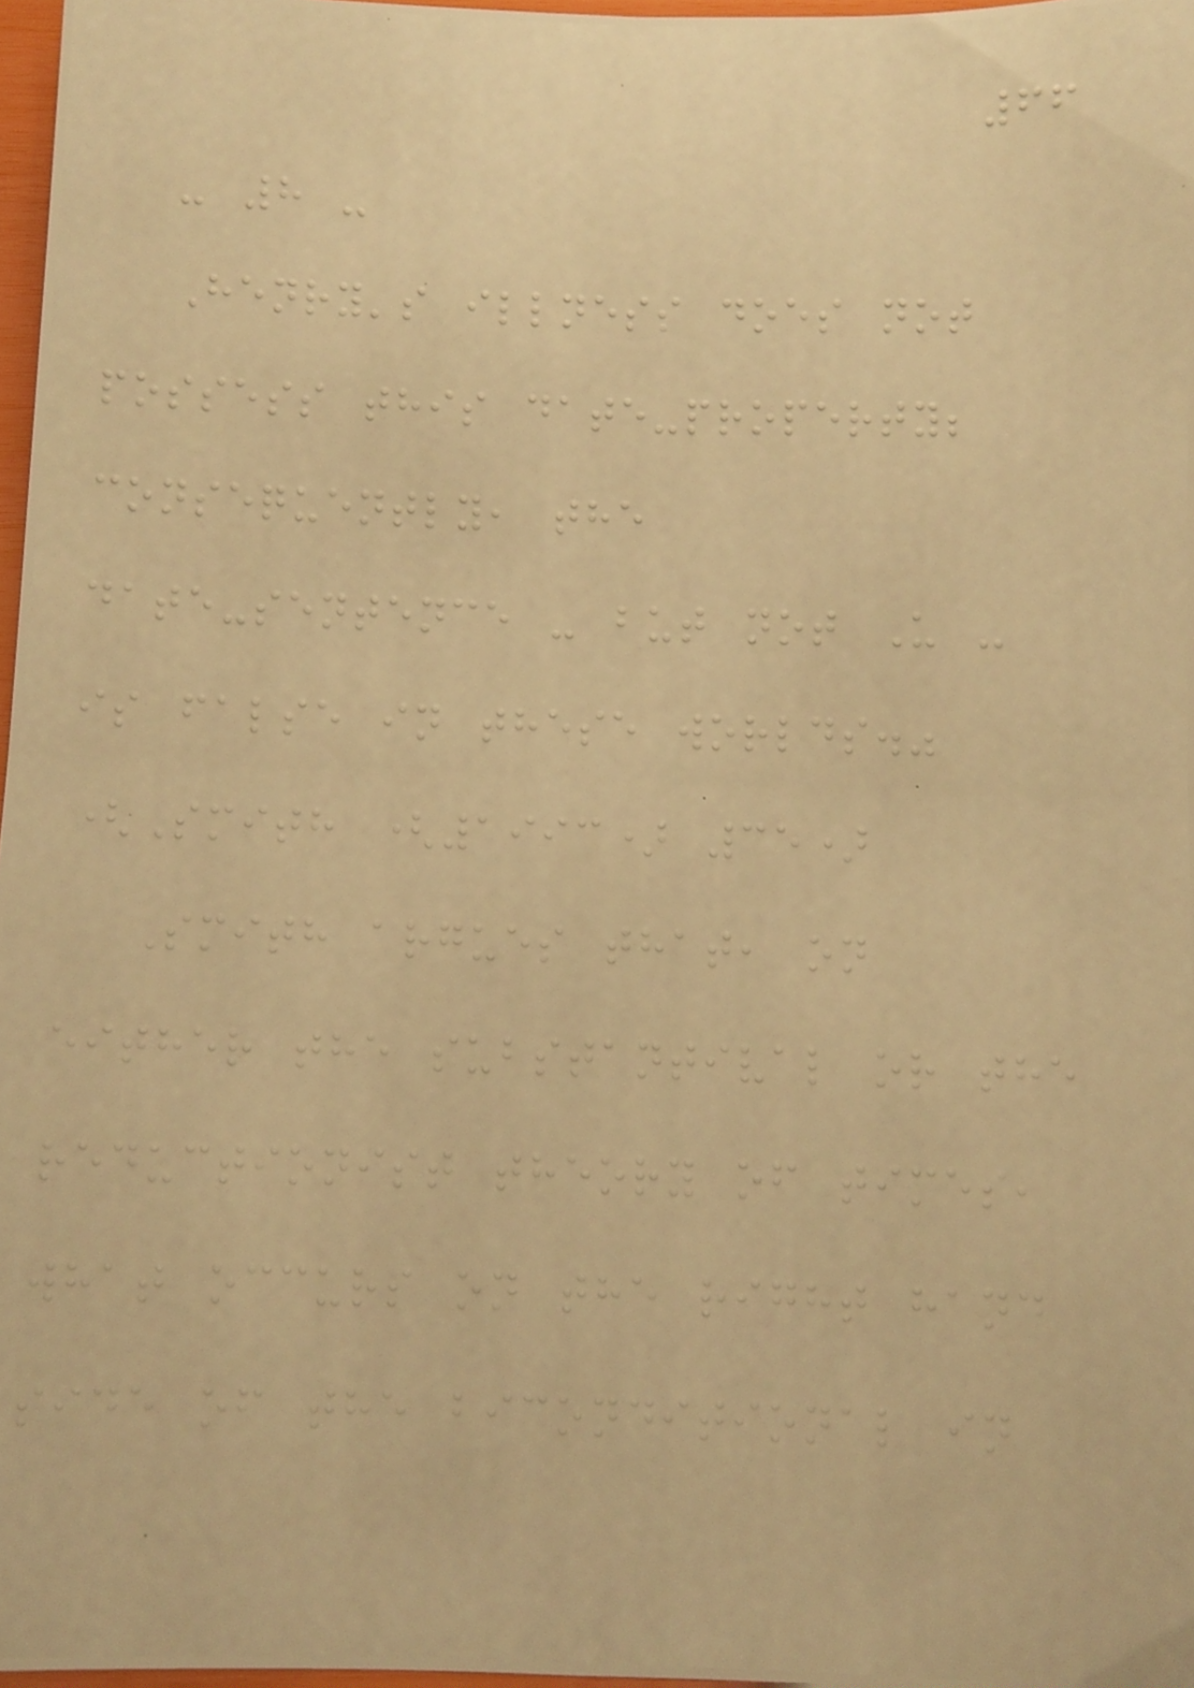66
- 8 -
Henry's illness does not
possess this date-property;
consequently, the
date-sentence - but not U -
is false in these worlds."
(Smith (1993) 35)
Smith argues that, on
either the substantival or the
reductionist theory of times,
what occurs on the right hand
side of the biconditional in
